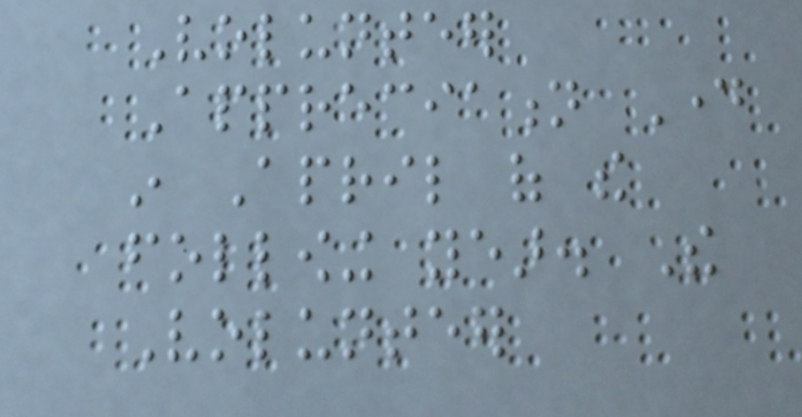Volunteer
Appreciation Day
in April of the
following year. The
Volunteer
